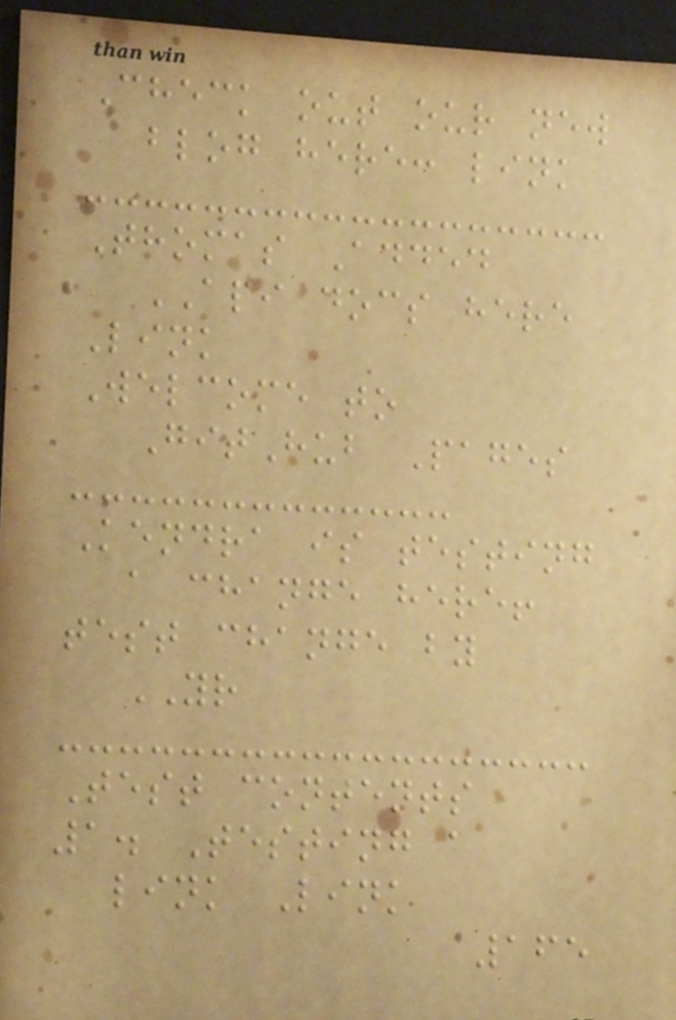Check out our new
blog here: link
Thomas Added
API docs here
Link
Welcome to
GitHub Pages
Kendra is testing
a change here!
test change by
YR
Test contents
1. Testing a
link Link
165
